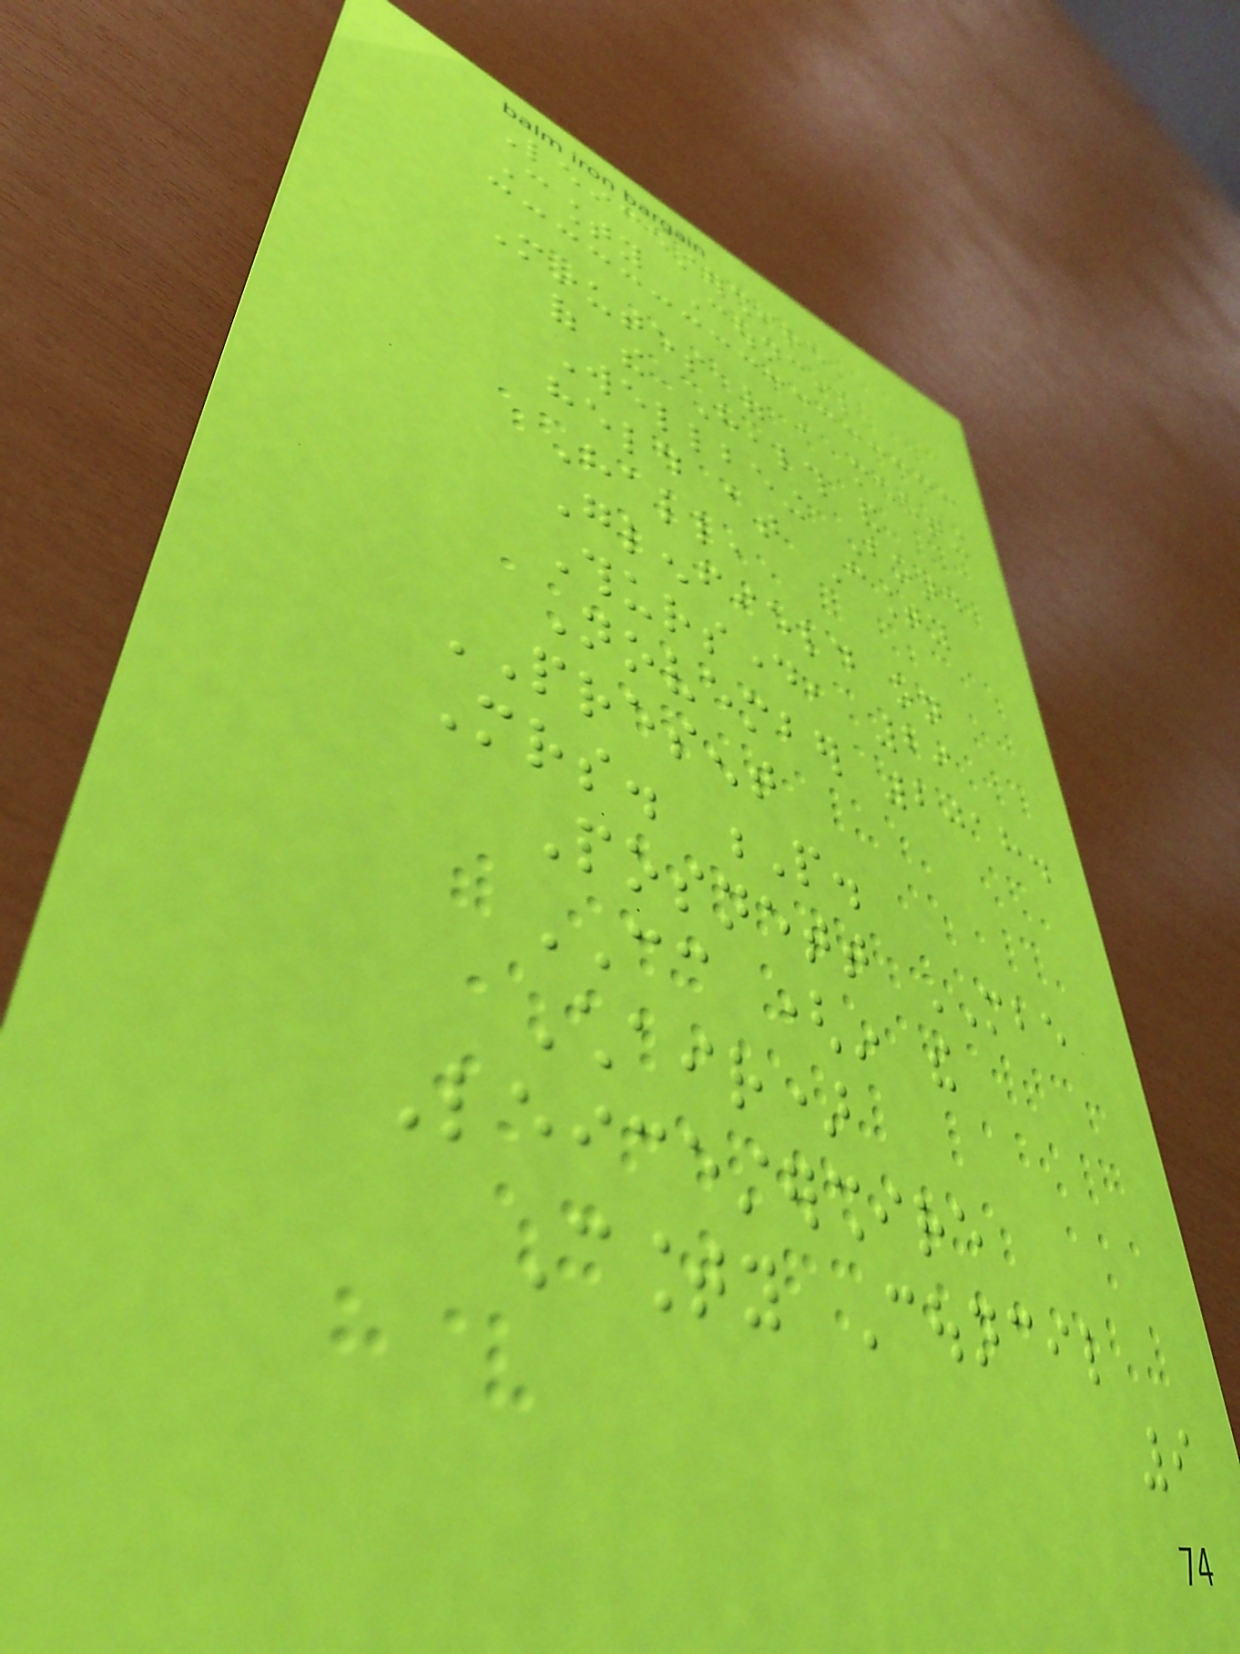Leicestershire
County Council
Minutes of a meeting
of the Health and
Wellbeing Board
held at County
Hall,
Glenfield on
Thursday, 29
November 2018.
PRESENT
Mrs. P.
Posnett MBE
CC (in the
Chair)
Leicestershire
County Council
9
